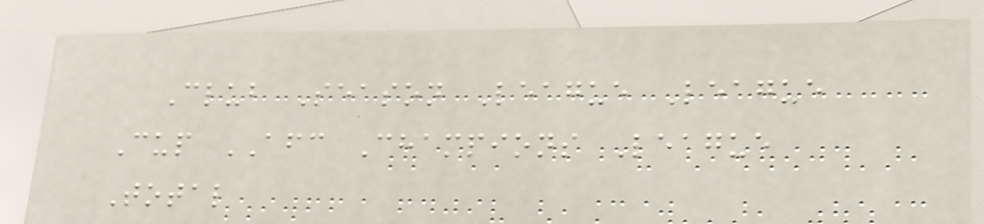Club Season League League
Cup AFC Champions League
Total
